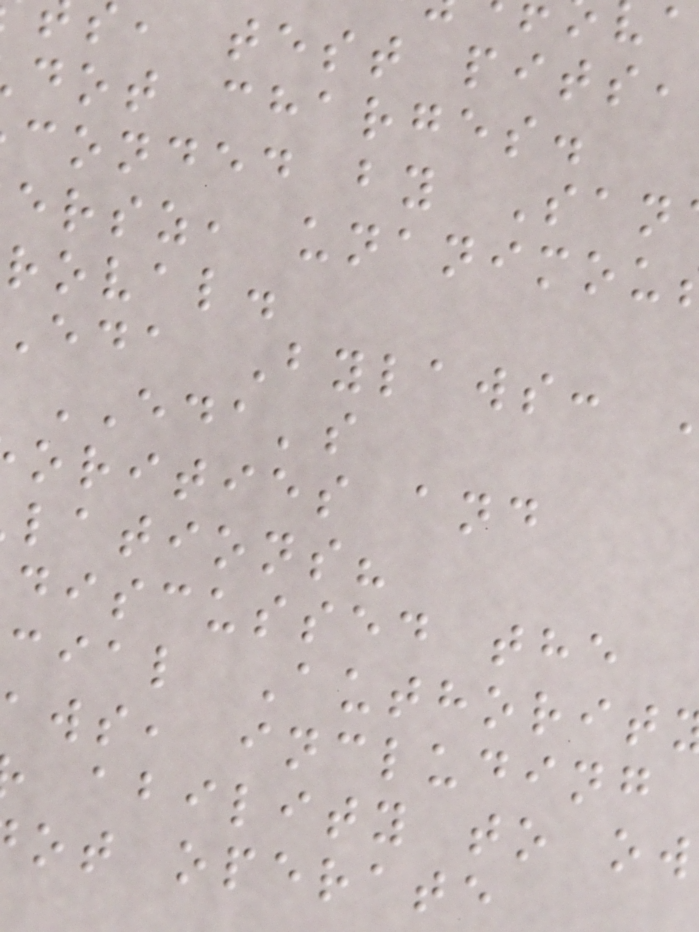, test pits,
dot charges.
conded by San
ersz, unanimou
roval.
eda Bylaws:
EDA's
orities and
lations?
discussed the
cial Authorit
aws, including
ability to ow
ot operate
